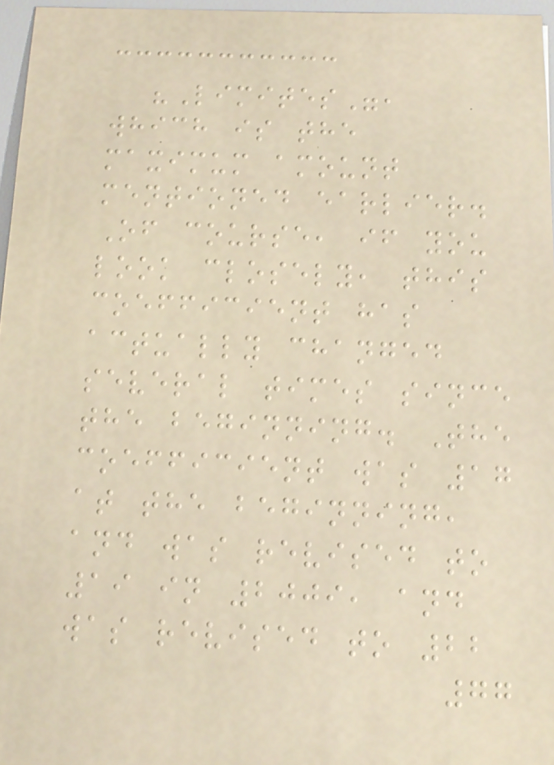"Limites",
which is the
maximum amount
mentioned earlier.
Of course, if you
look closely, this
coefficient has
actually changed
several times since
the beginning. The
coefficient was 17
at the beginning,
and was revised to
19 in 2009, and
was revised to 22
77
